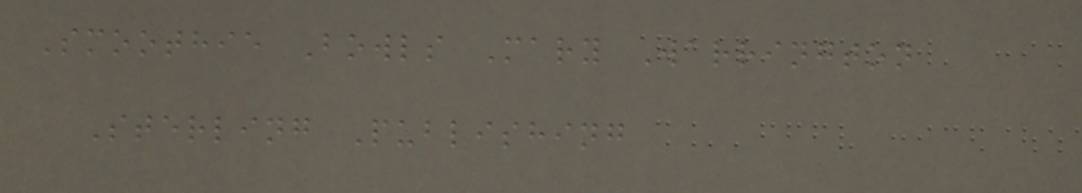Smoothie Bowls Mary Warrington
Sterling Publishing
